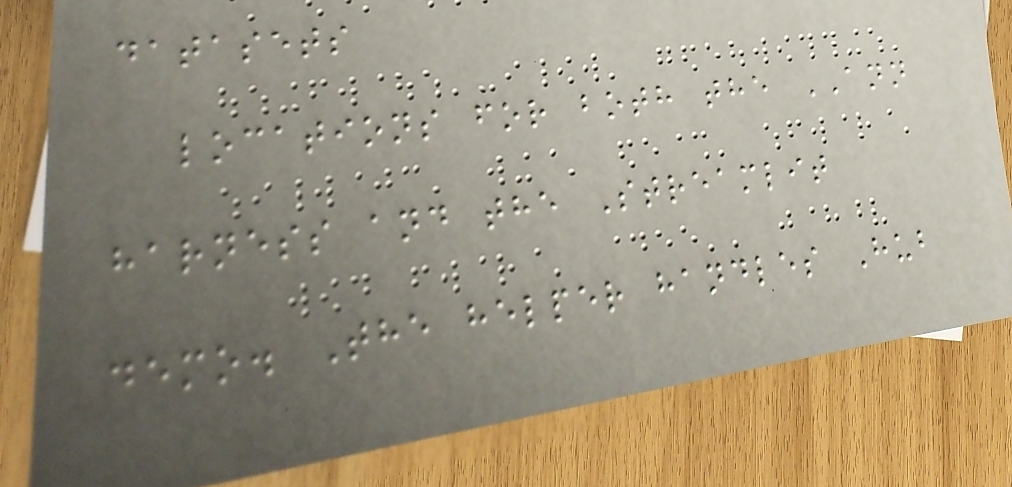datasets
locations for both the ANN
harness and the Streamlit
demo. The helper handles Hub
